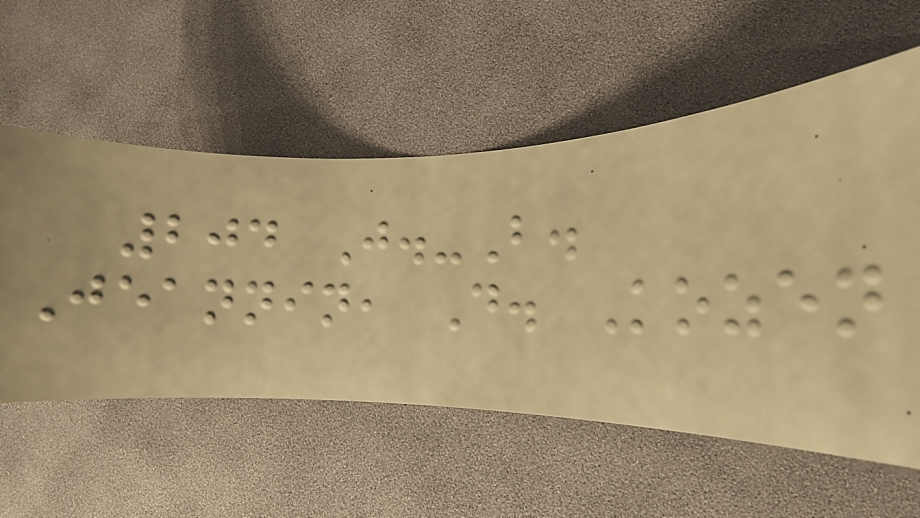204 J.-B.
Jeannin, D. Kozen
